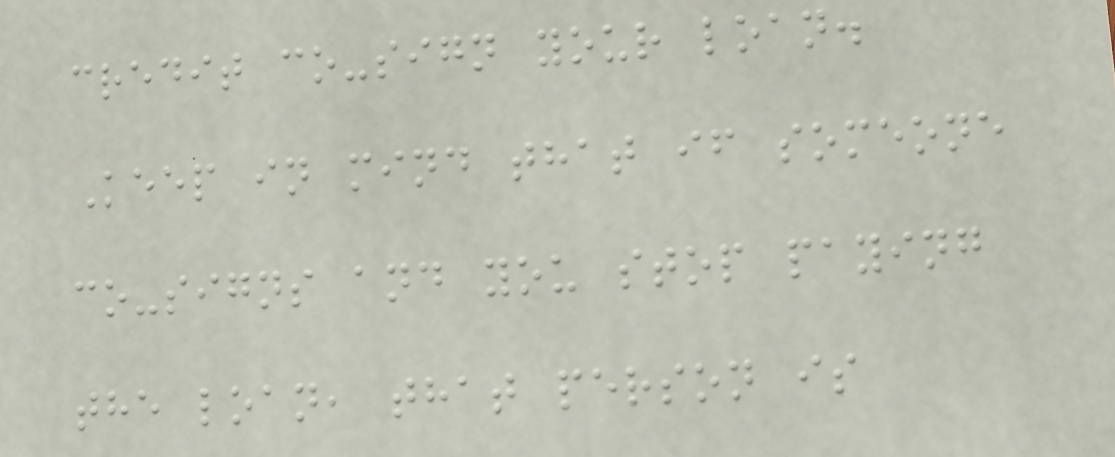credit co-sign your loan.
Keep in mind that if someone
co-signs and you stop paying
the loan, that person is
